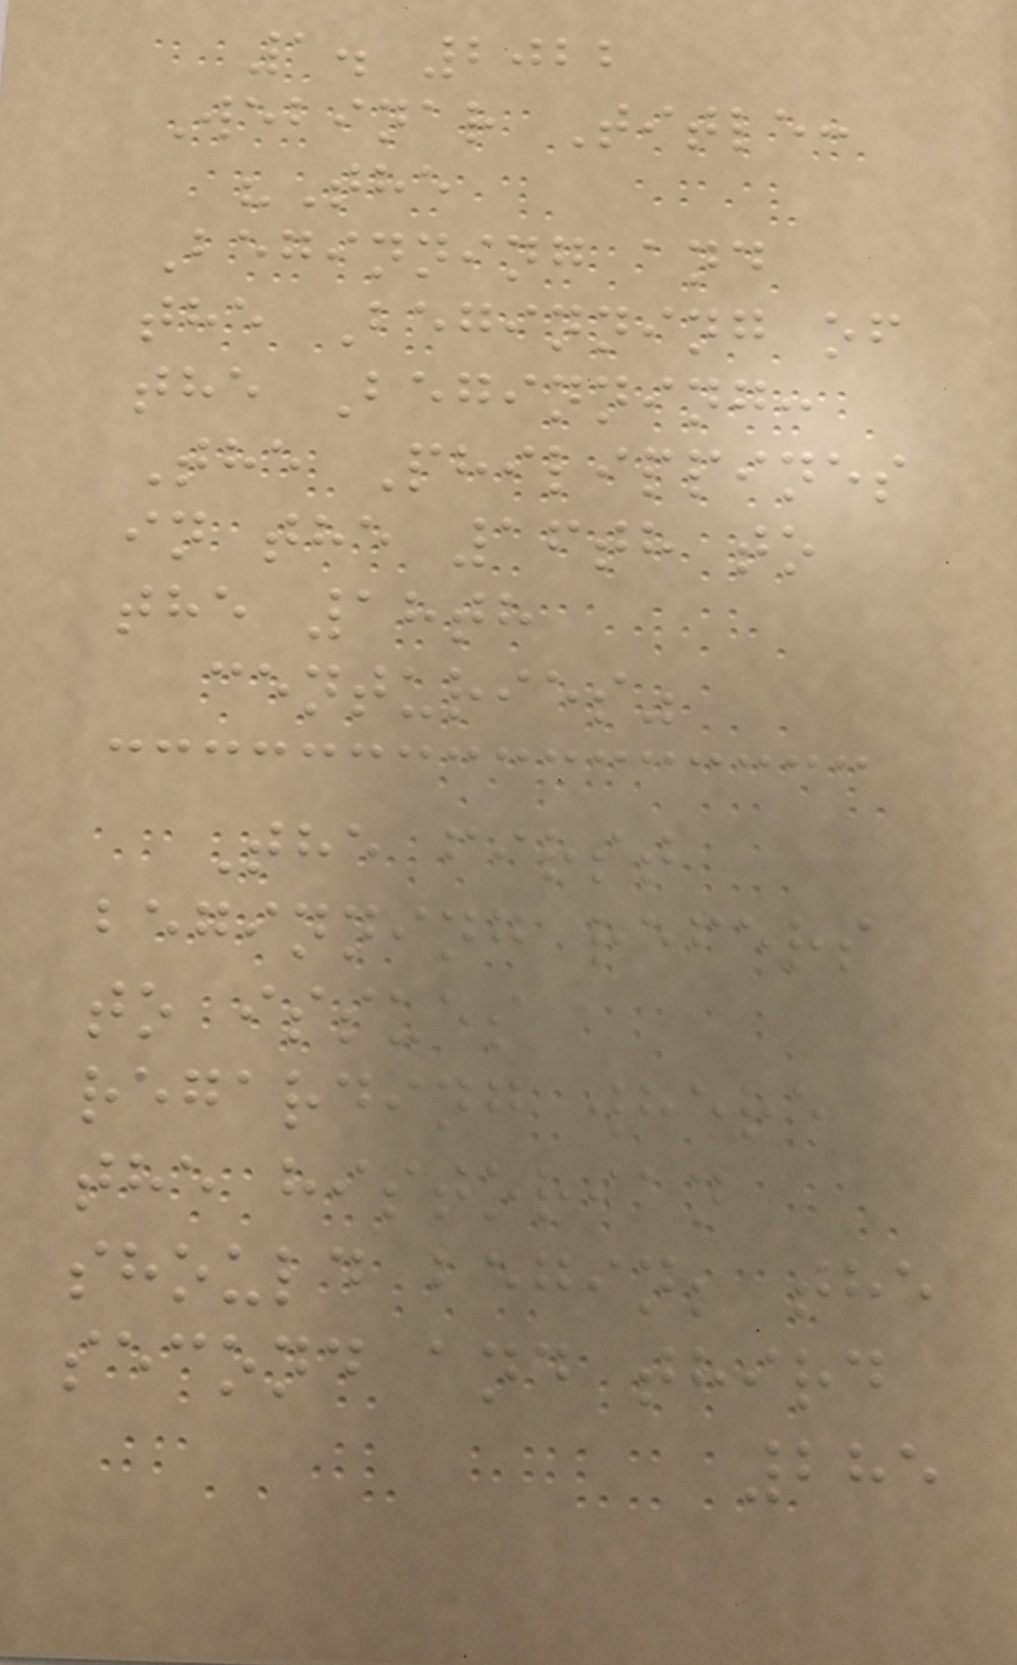1. 2022
Webinar Title:
"The
Beginning and
the Beginning of
the Beginning:
The Philippines
in the 16th to
the 18th
centuries"
The first
beginning refers
to issues
regarding where
the historian
should begin; the
second and third
285
